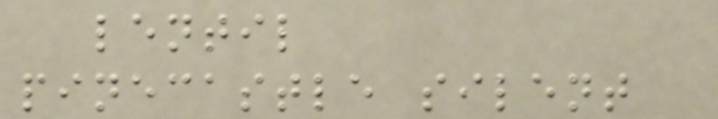lentil
pinecastle silent
